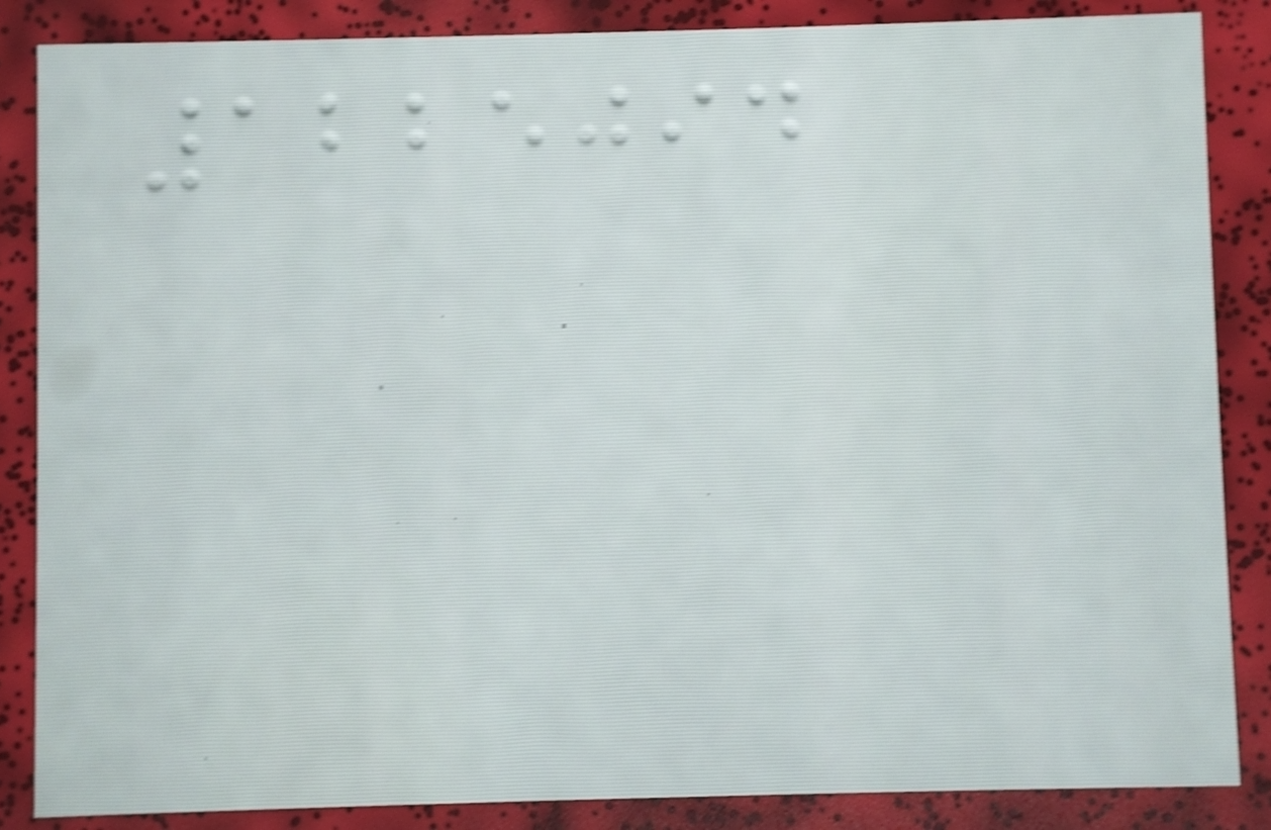1225094
